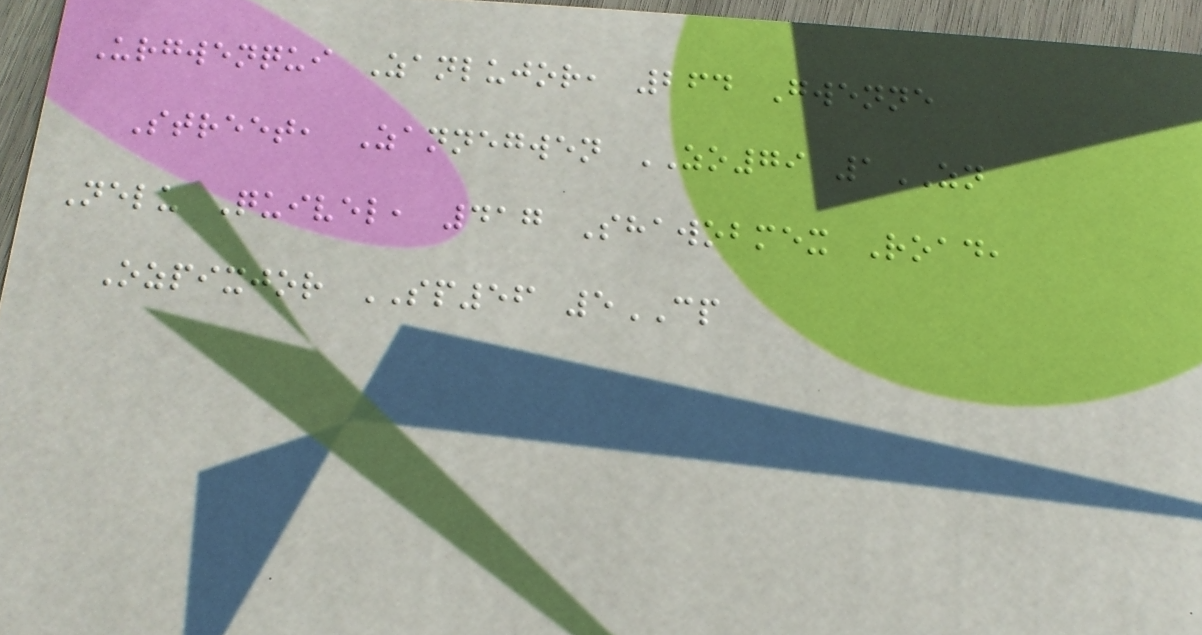Urgwenqui Zanlujor, 264 Gwenne
Street, Zannegwen ZO79 1ZN
Nelu Quivel, 417 Shawobmex Road,
Ozpixjor SP56 5CP
